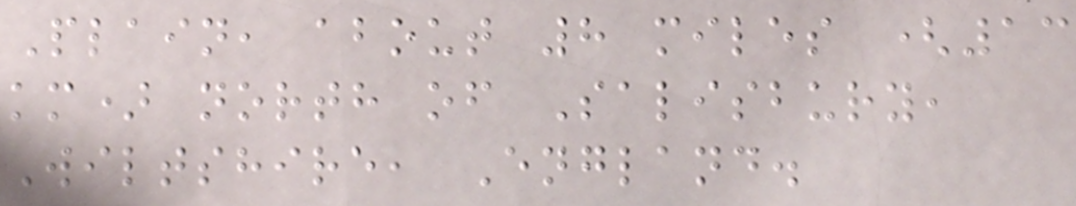Plain, about 8 miles (13
km) north of Salisbury,
Wiltshire, England.
